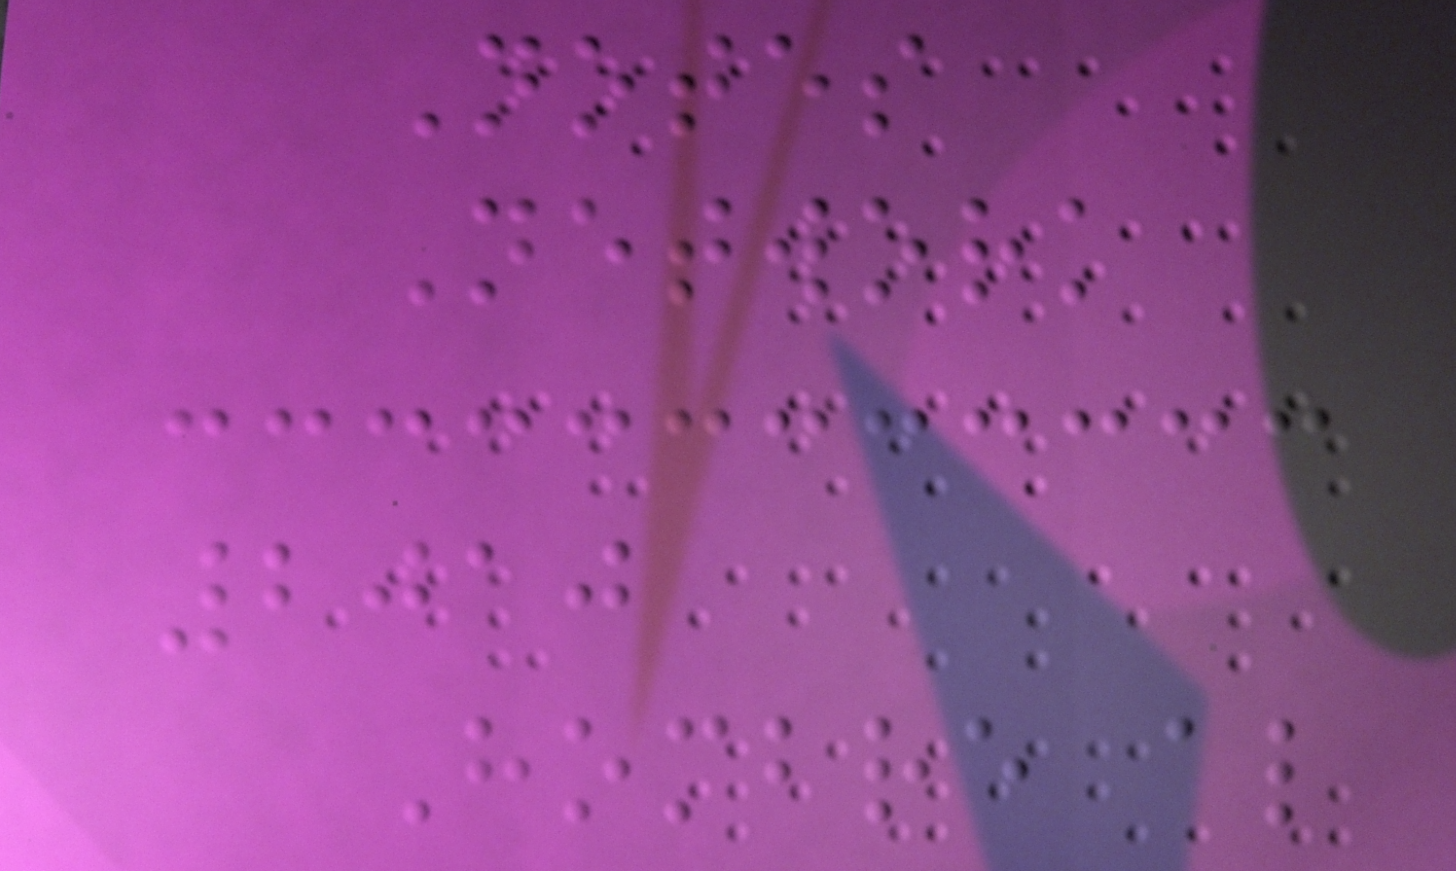Notes
Network
2010
Hombre al
